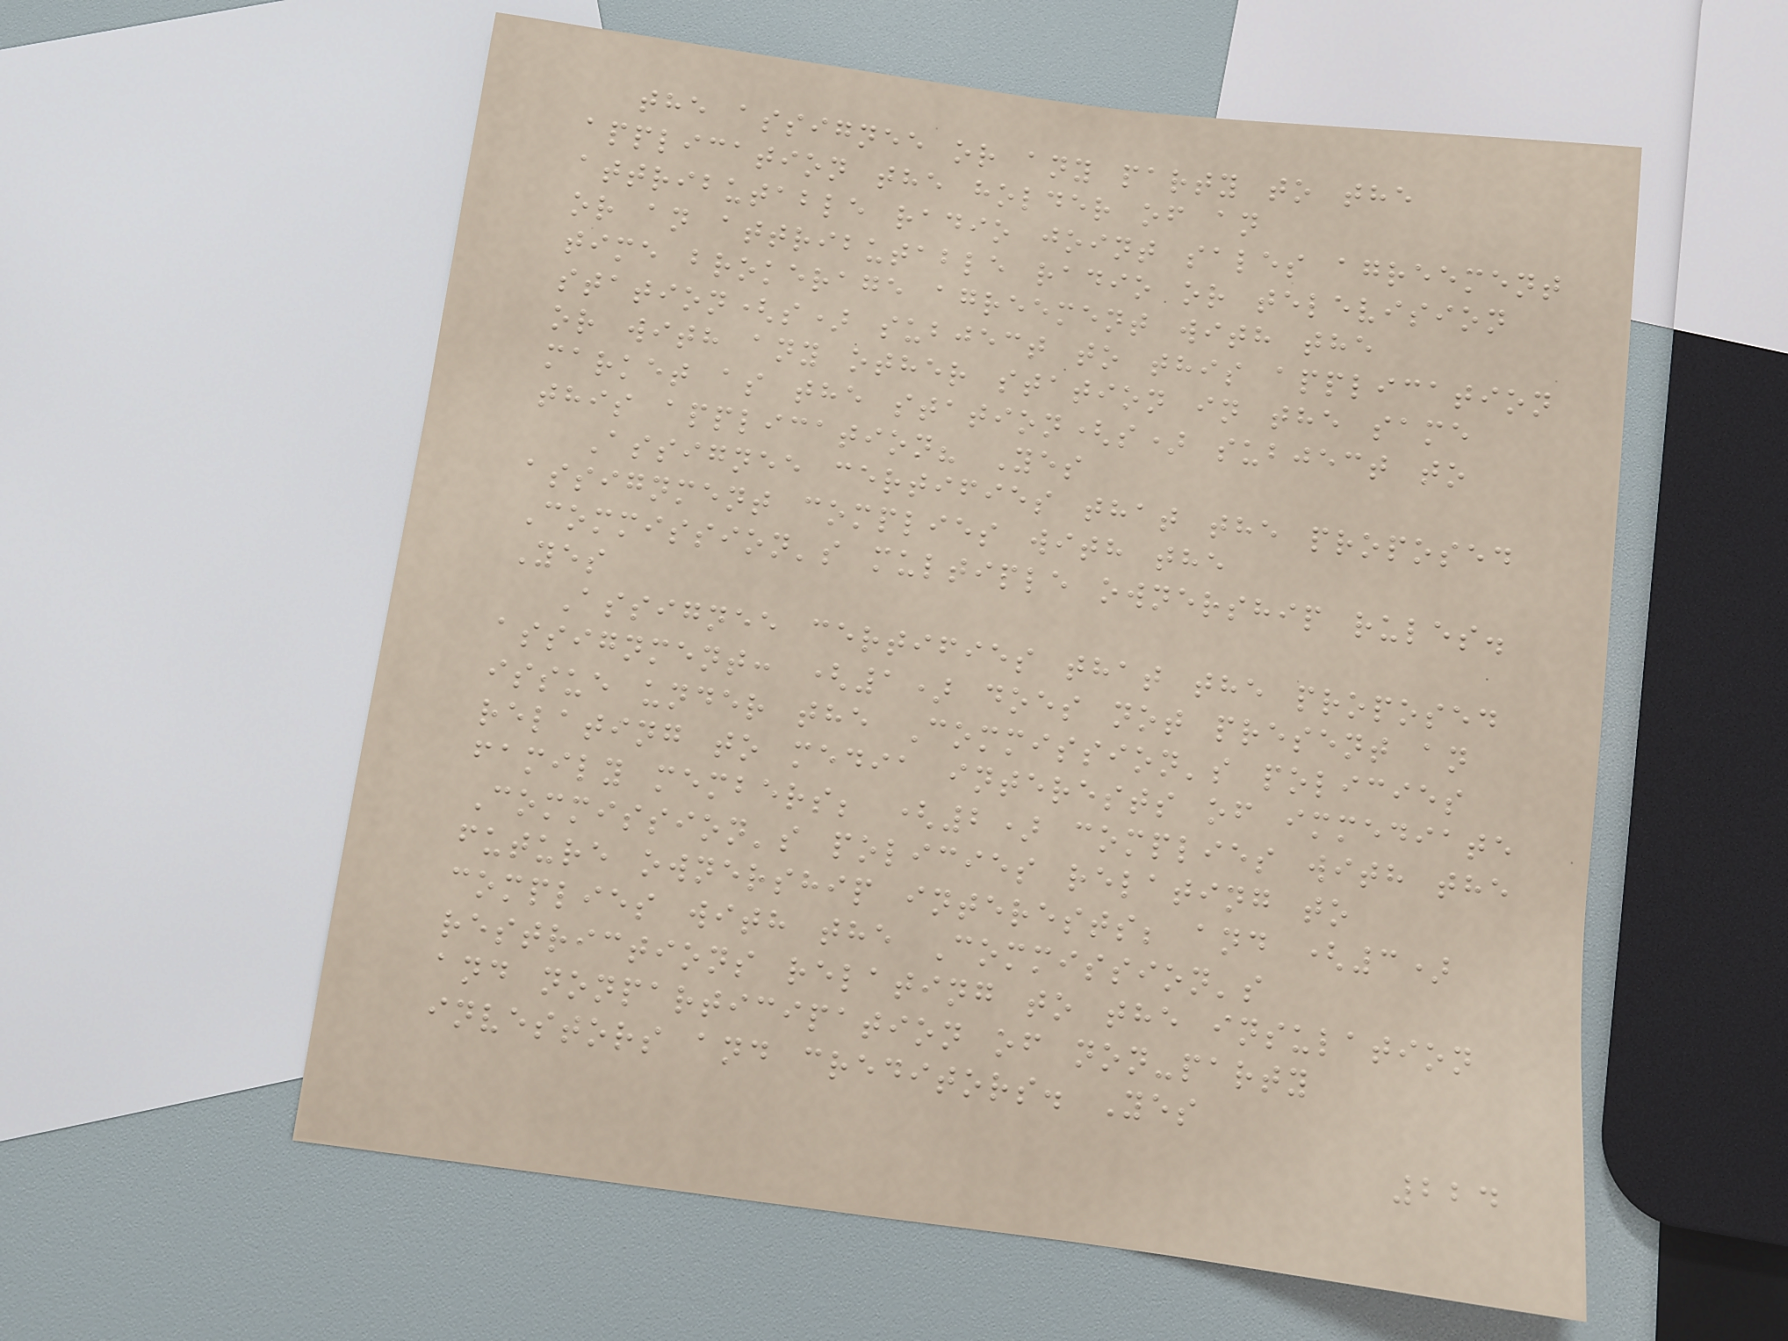the assignee or any party to the
application the holder of an
attributable radio joint sales agreement
or an attributable radio or television
time brokerage agreement with the
station(s) subject to this application
or with any other station in the same
market as the station(s) subject to
this application? Yes
Assignee certifies that the proposed
assignment complies with the
Commission's multiple ownership rules.
Yes
Assignee certifies that the proposed
assignment: (1) does not present an
issue under the Commission's policies
relating to media interests of immediate
family members; (2) complies with the
Commission's policies relating to
future ownership interests; and (3)
complies with the Commission's
restrictions relating to the insulation
and nonparticipation of non-party
investors and creditors. Yes
224
